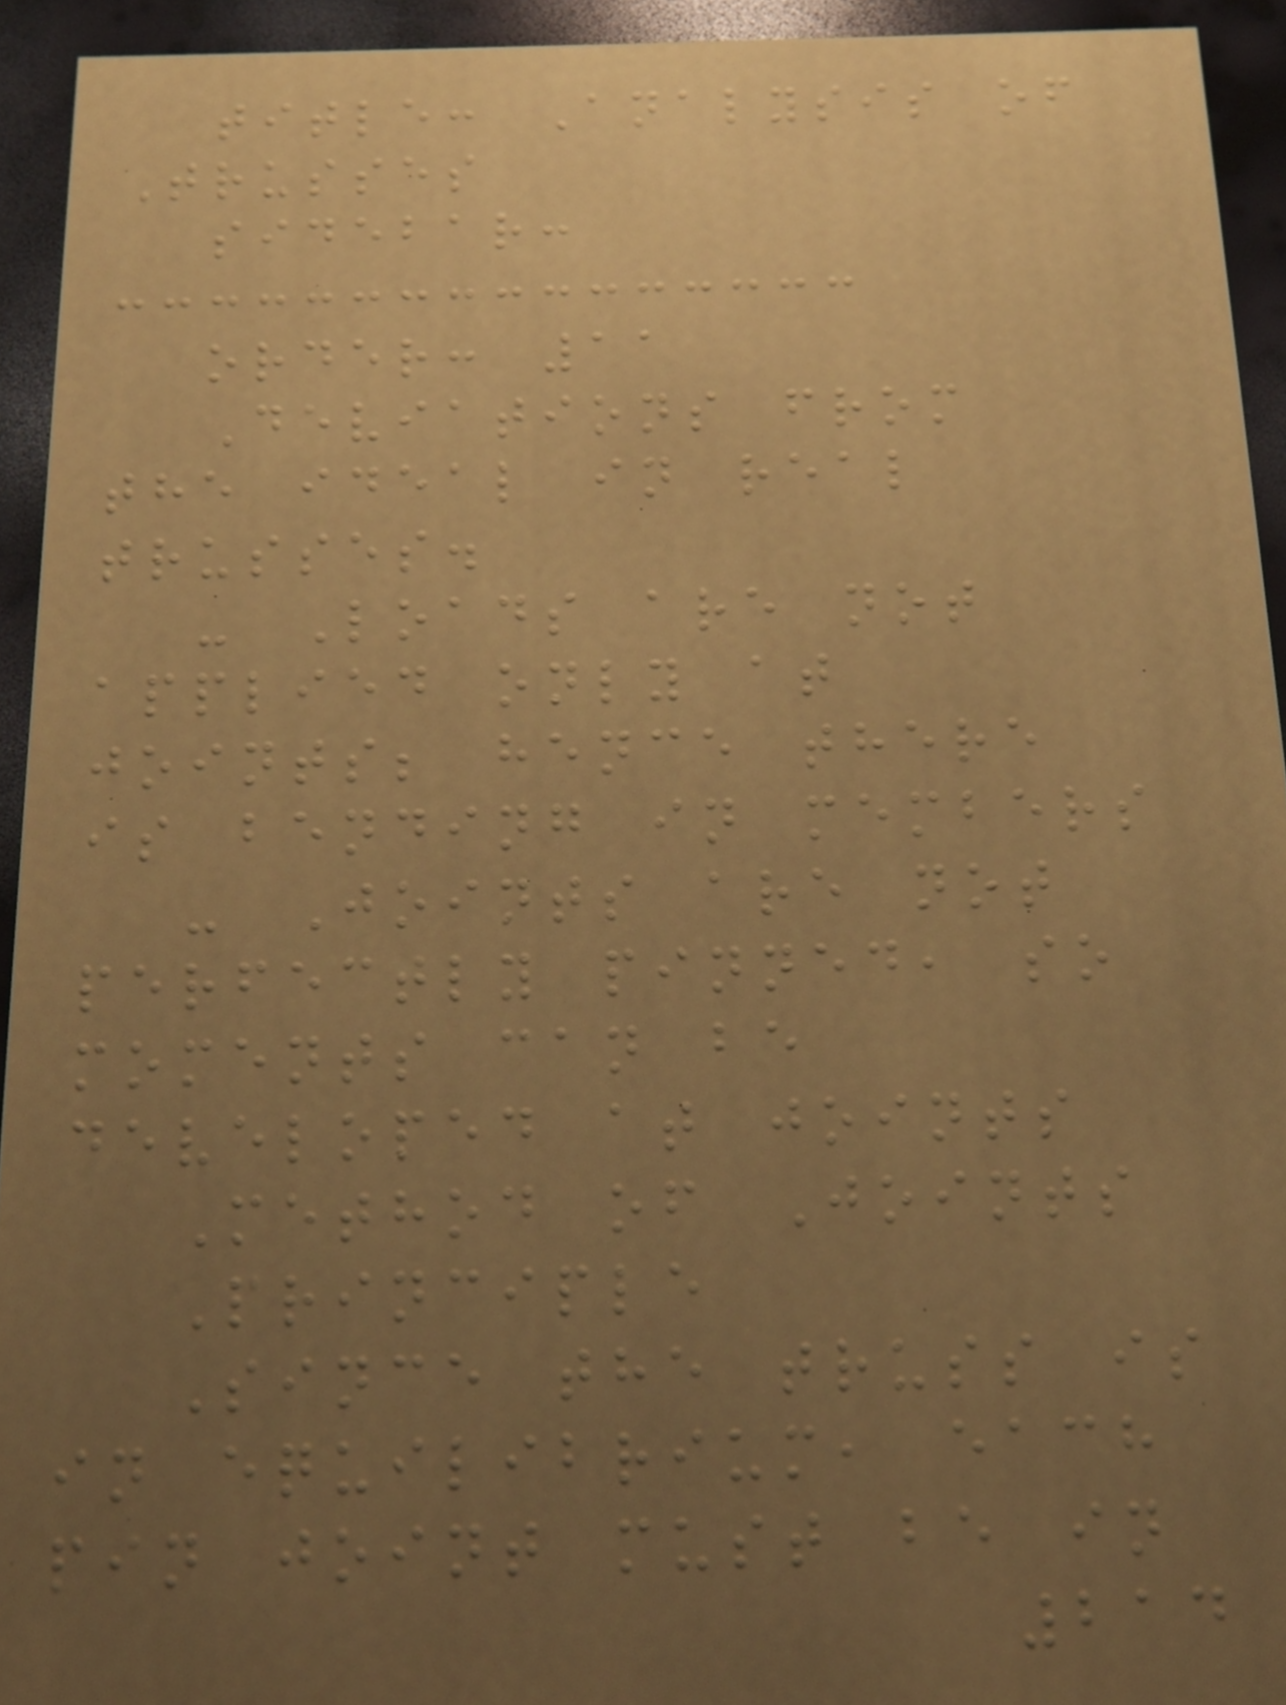title: Analysis of
Trusses
sidebar:
order: 11
Deviations from
the ideal in real
trusses.
- Loads are not
applied only at
joints; hence there
is bending in members
- Joints are not
perfectly pinned, so
moments can be
developed at joints
Method of Joints
Principle
Since the truss is
in equilibrium, each
pin joint must be in
214
